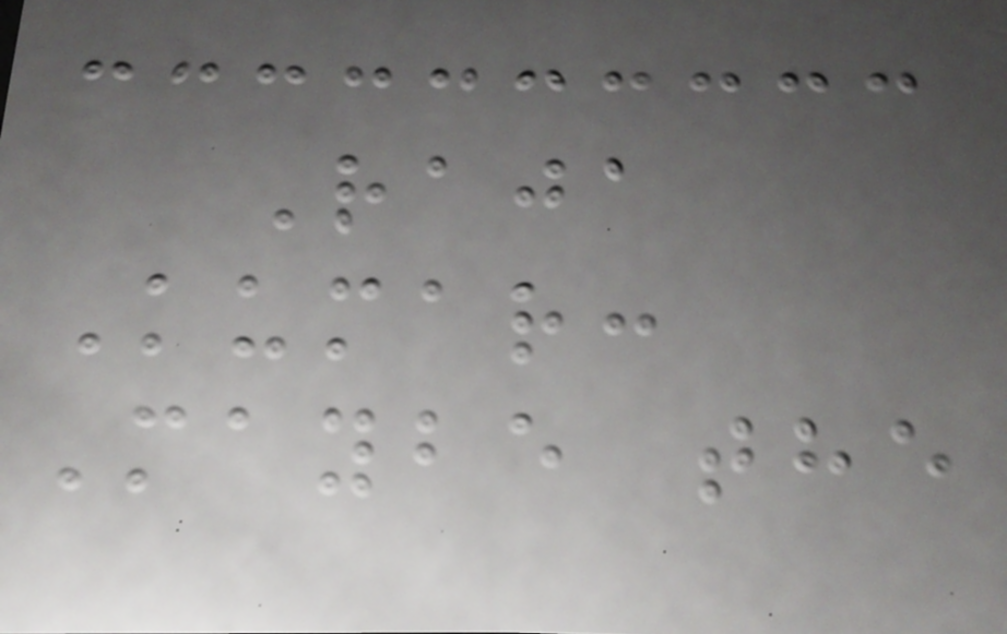Raja
Kumar:
Maybe the
